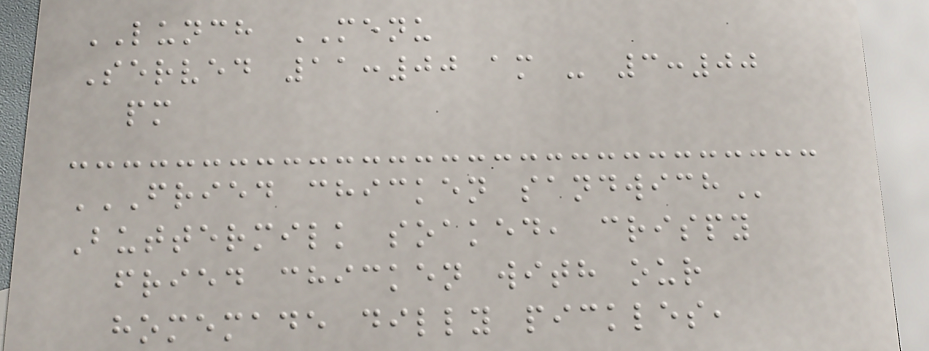LUNCH MENU
Served 11:00 am - 3:00
pm
FRIED CHICKEN SANDWICH
Buttermilk soaked, crispy
fried chicken with our
homemade dilly pickles,
